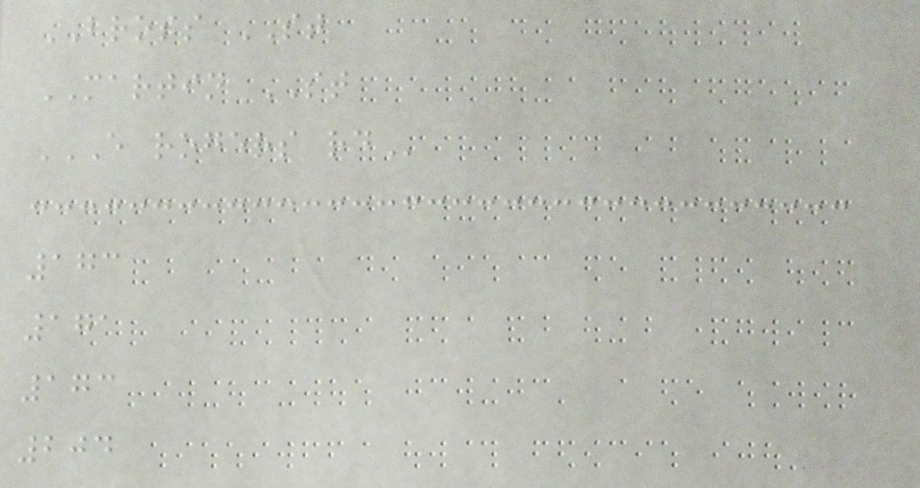BROSS ST
MARTIN ST
E ROGERS RD
173
171
173
204
